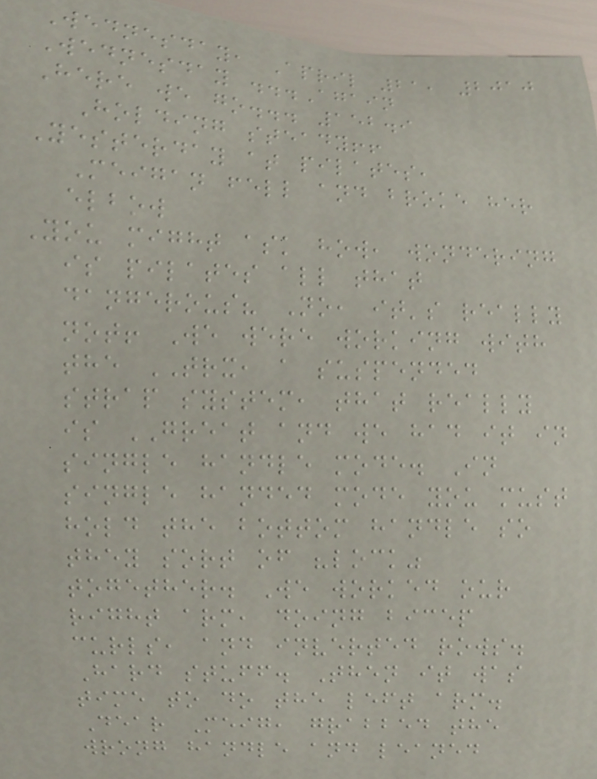Wednesday, April 21, 2010
Wednesday ...Again
Here we go... 152.9
Holding steady!!
Yesterday at pilates,
Meigan fell and broke her
elbow
You might ask how, wondering
is pilates all that
dangerous? No, it's really
not! We were working with
the TRX, a suspended
strap system, that really
is GREAT and we had it in
single handle mode. In
single handed mode you must
hold the bottom handle so
they sort of "lock"
together. We worked our
right arm, doing bicep
curls, and inverted rows.
Hard stuff. Then it was
time to do the left arm.
Dear Meig, grabbed the
wrong handle and leaned
